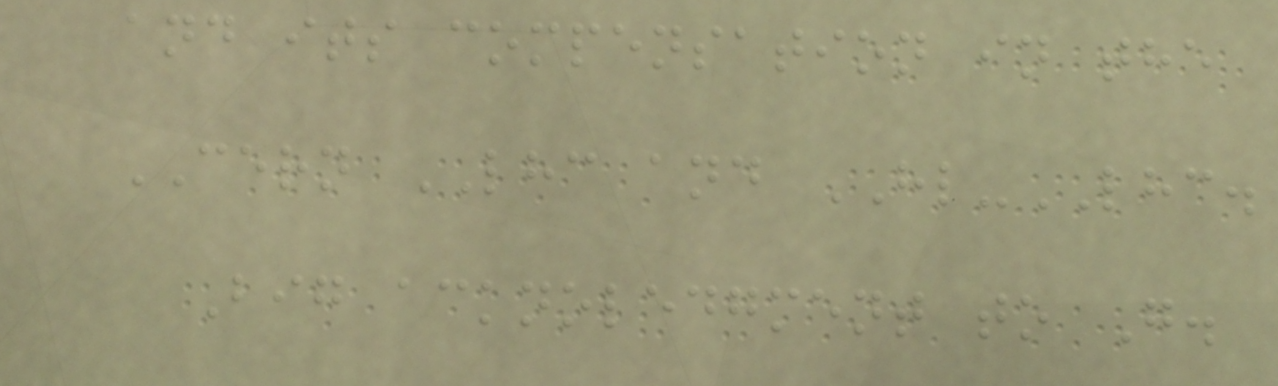and its compensation in the
CERN LHC and HL-LHC.
Big acknoledgment to G.
